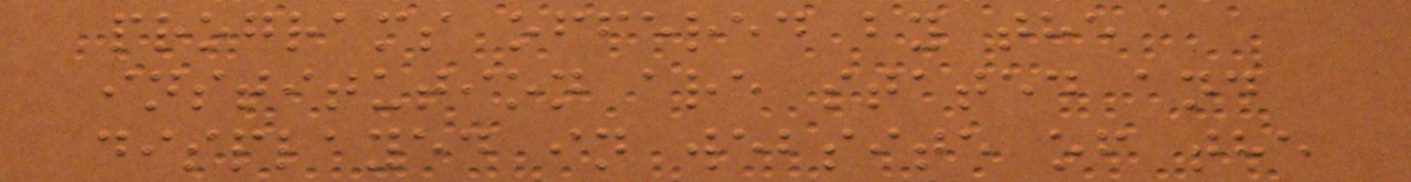programs offered by the
institution are stated and
displayed in website of the
